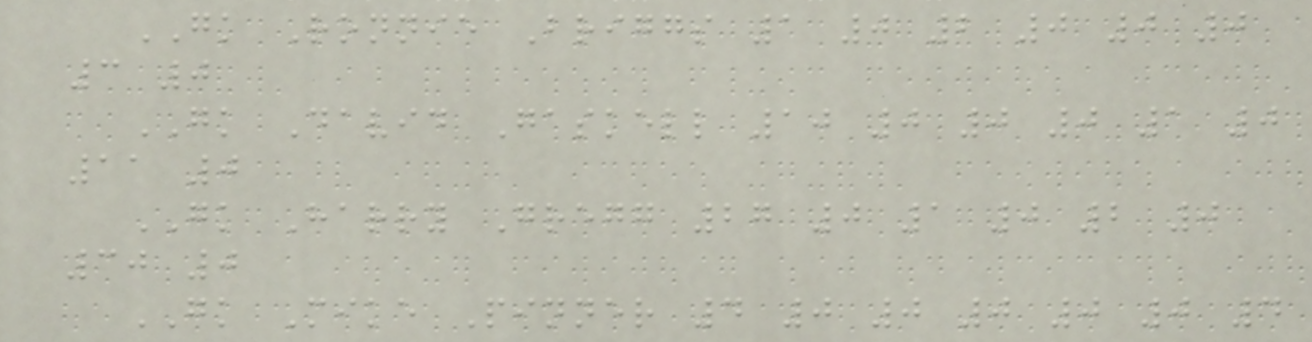GK Ronnie Briggs 1 0 2 0 0 0
3 0
GK David Gaskell 10 0 0 0 1 0
11 0
GK Harry Gregg 27 0 1 0 2 0
30 0
GK Mike Pinner 4 0 0 0 0 0 4
